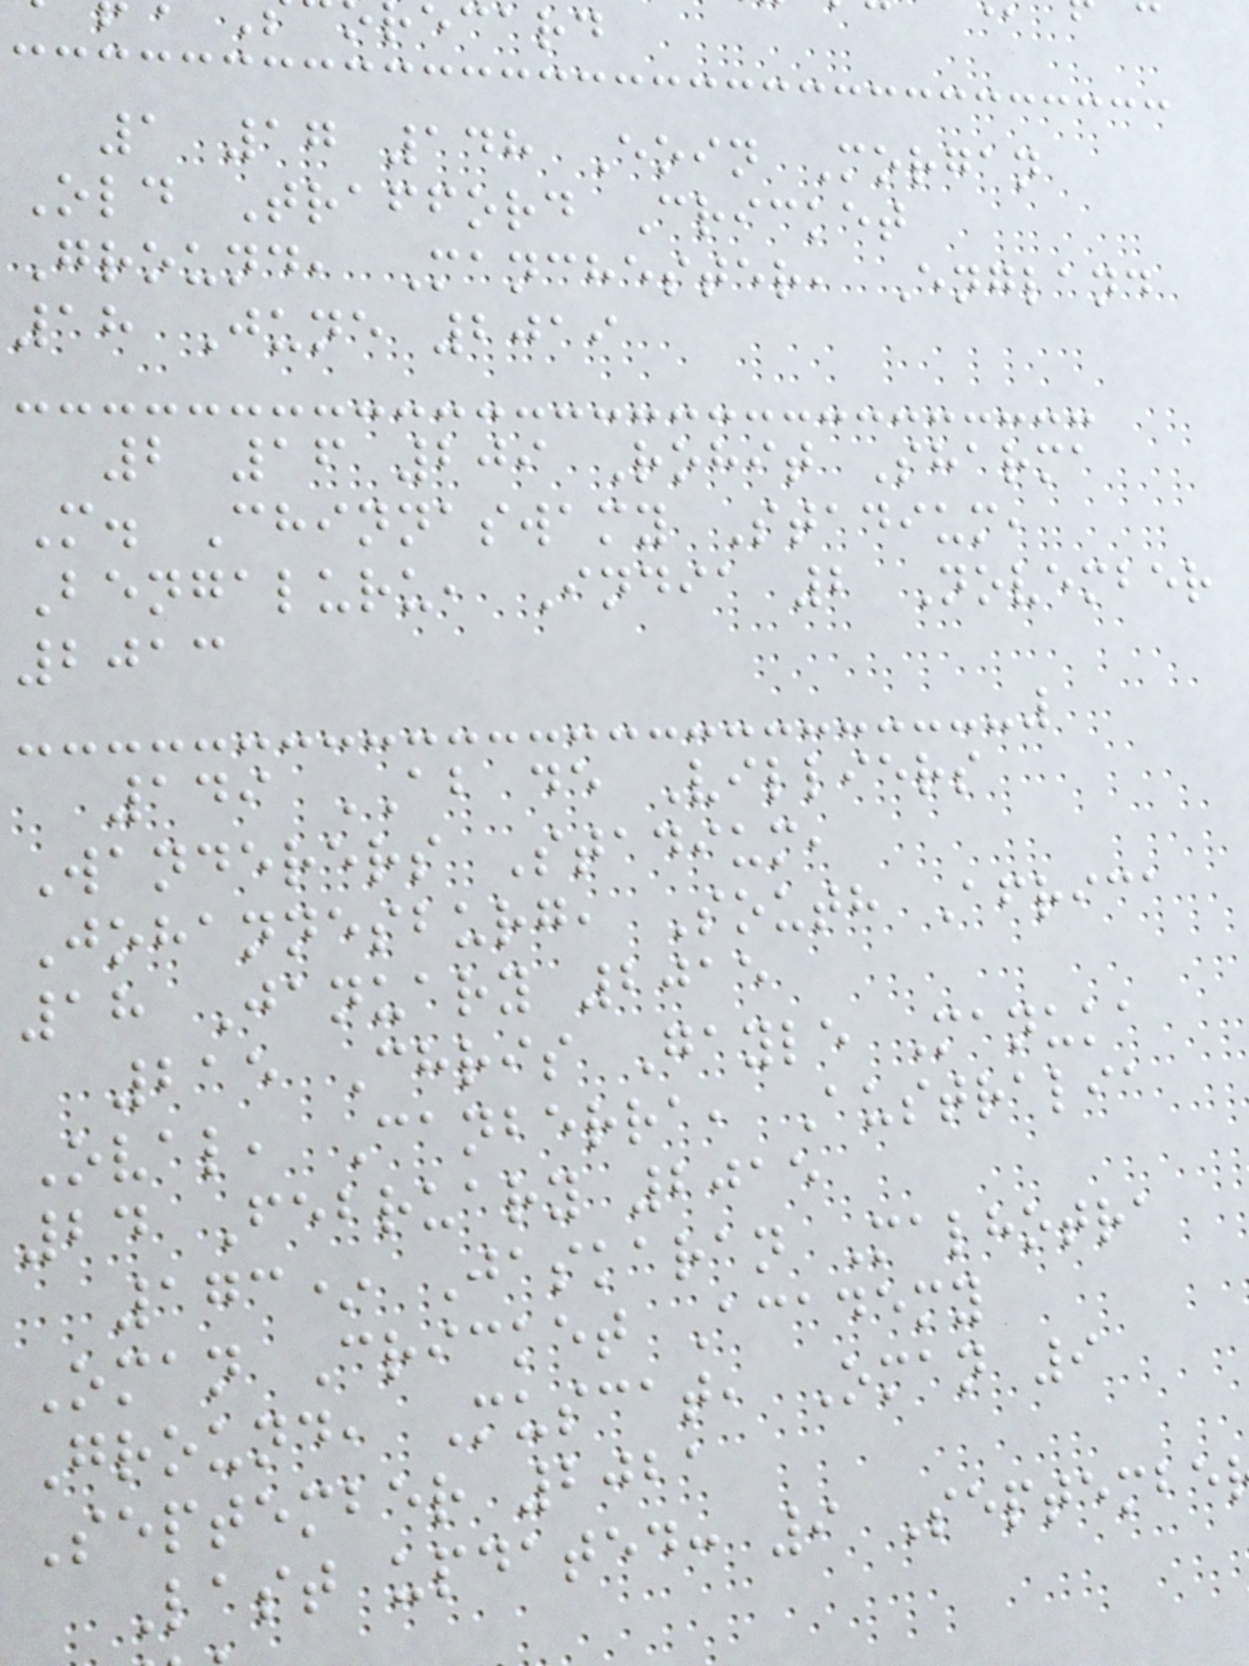ecard
1 17 148 Eoin Morgan
Old Trafford Cricket
Ground, Manchester, England
18 June 2019
2 16 209 Rohit Sharma
M. Chinnaswamy Stadium,
Bengaluru, India 2 November
2013
149 AB de Villiers
Wanderers Stadium,
Johannesburg, South Africa
18 January 2015
215 Chris Gayle Manuka
Oval, Canberra, Australia
24 February 2015
173* Jaskaran Malhotra
Oman Cricket Academy
Ground, Muscat, Oman 9
September 2021
Last updated: 9 Septembe
